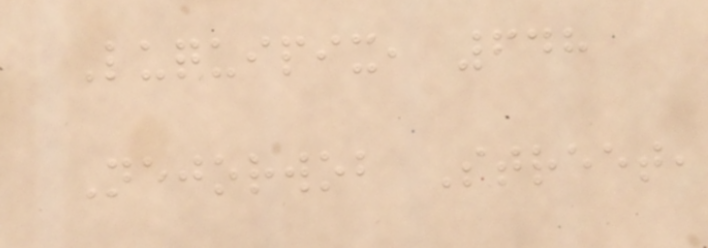Luquipix, 648
Nejorwob Street,
